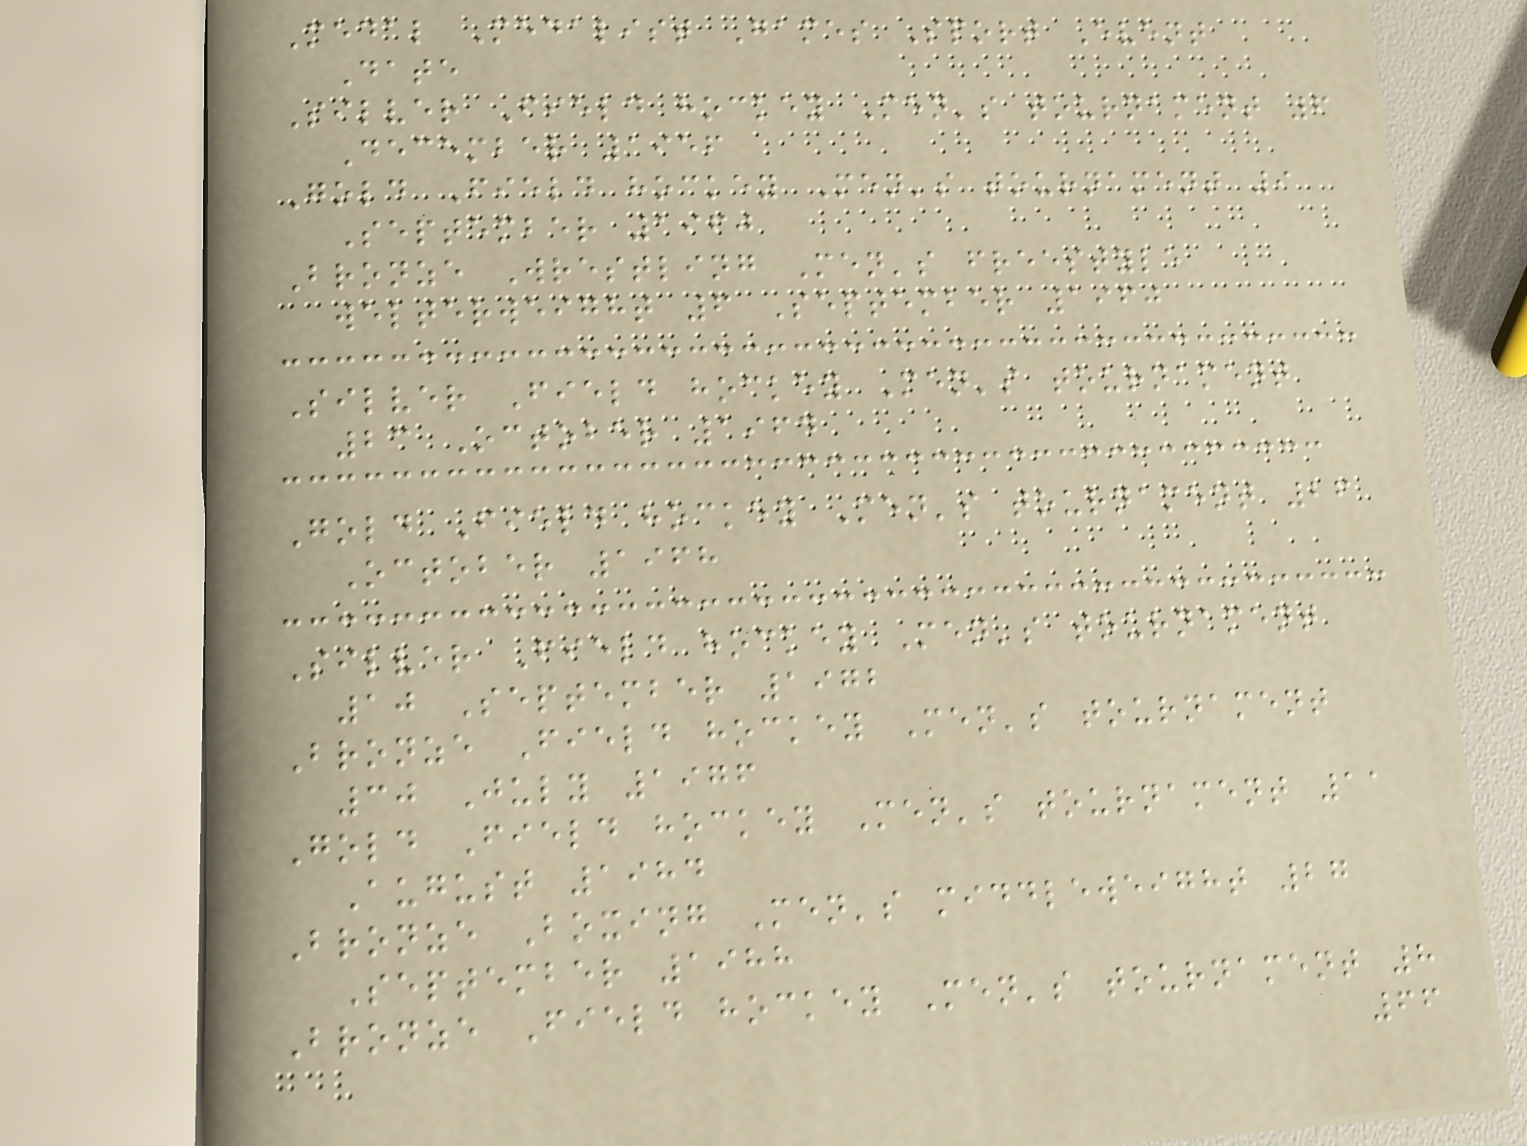Medal Medalist Games Sport Event
Date
Silver Field hockey Men's tournament 6
December 1956
Gold Field hockey Men's tournament 9
September 1960
Bronze Wrestling Men's freestyle
welterweight 6 September 1960
Silver Field hockey Men's tournament
23 October 1964
Gold Field hockey Men's tournament 26
October 1968
Silver Field hockey Men's tournament
10 September 1972
Bronze Field hockey Men's tournament
30 July 1976
Gold Field hockey Men's tournament 11
August 1984
Bronze Boxing Men's middleweight 27
September 1988
Bronze Field hockey Men's tournament 8
66
